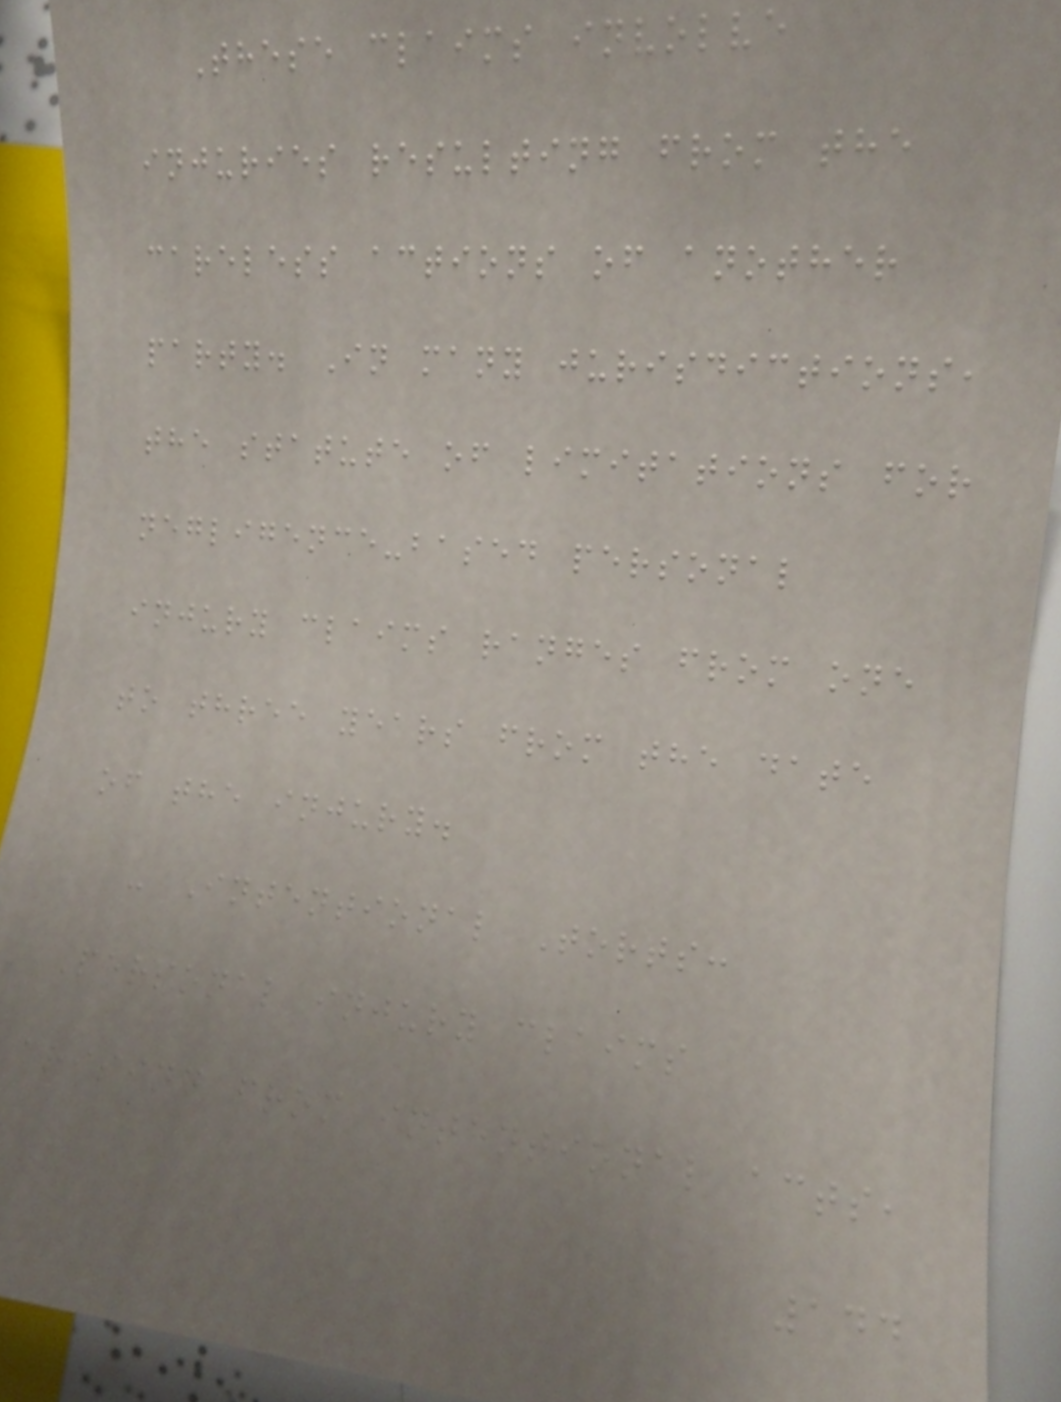These claims involve
injuries resulting from the
careless actions of another
party. In many jurisdictions,
the statute of limitations for
negligence-based personal
injury claims ranges from one
to three years from the date
of the injury.
- Intentional Torts:
Personal injury claims
arising from intentional acts,
144
